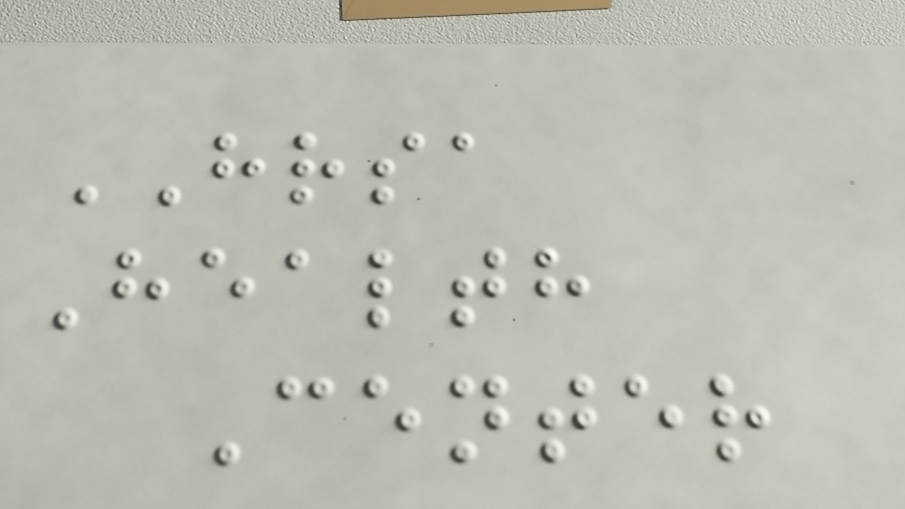HRSA
Health
Center
